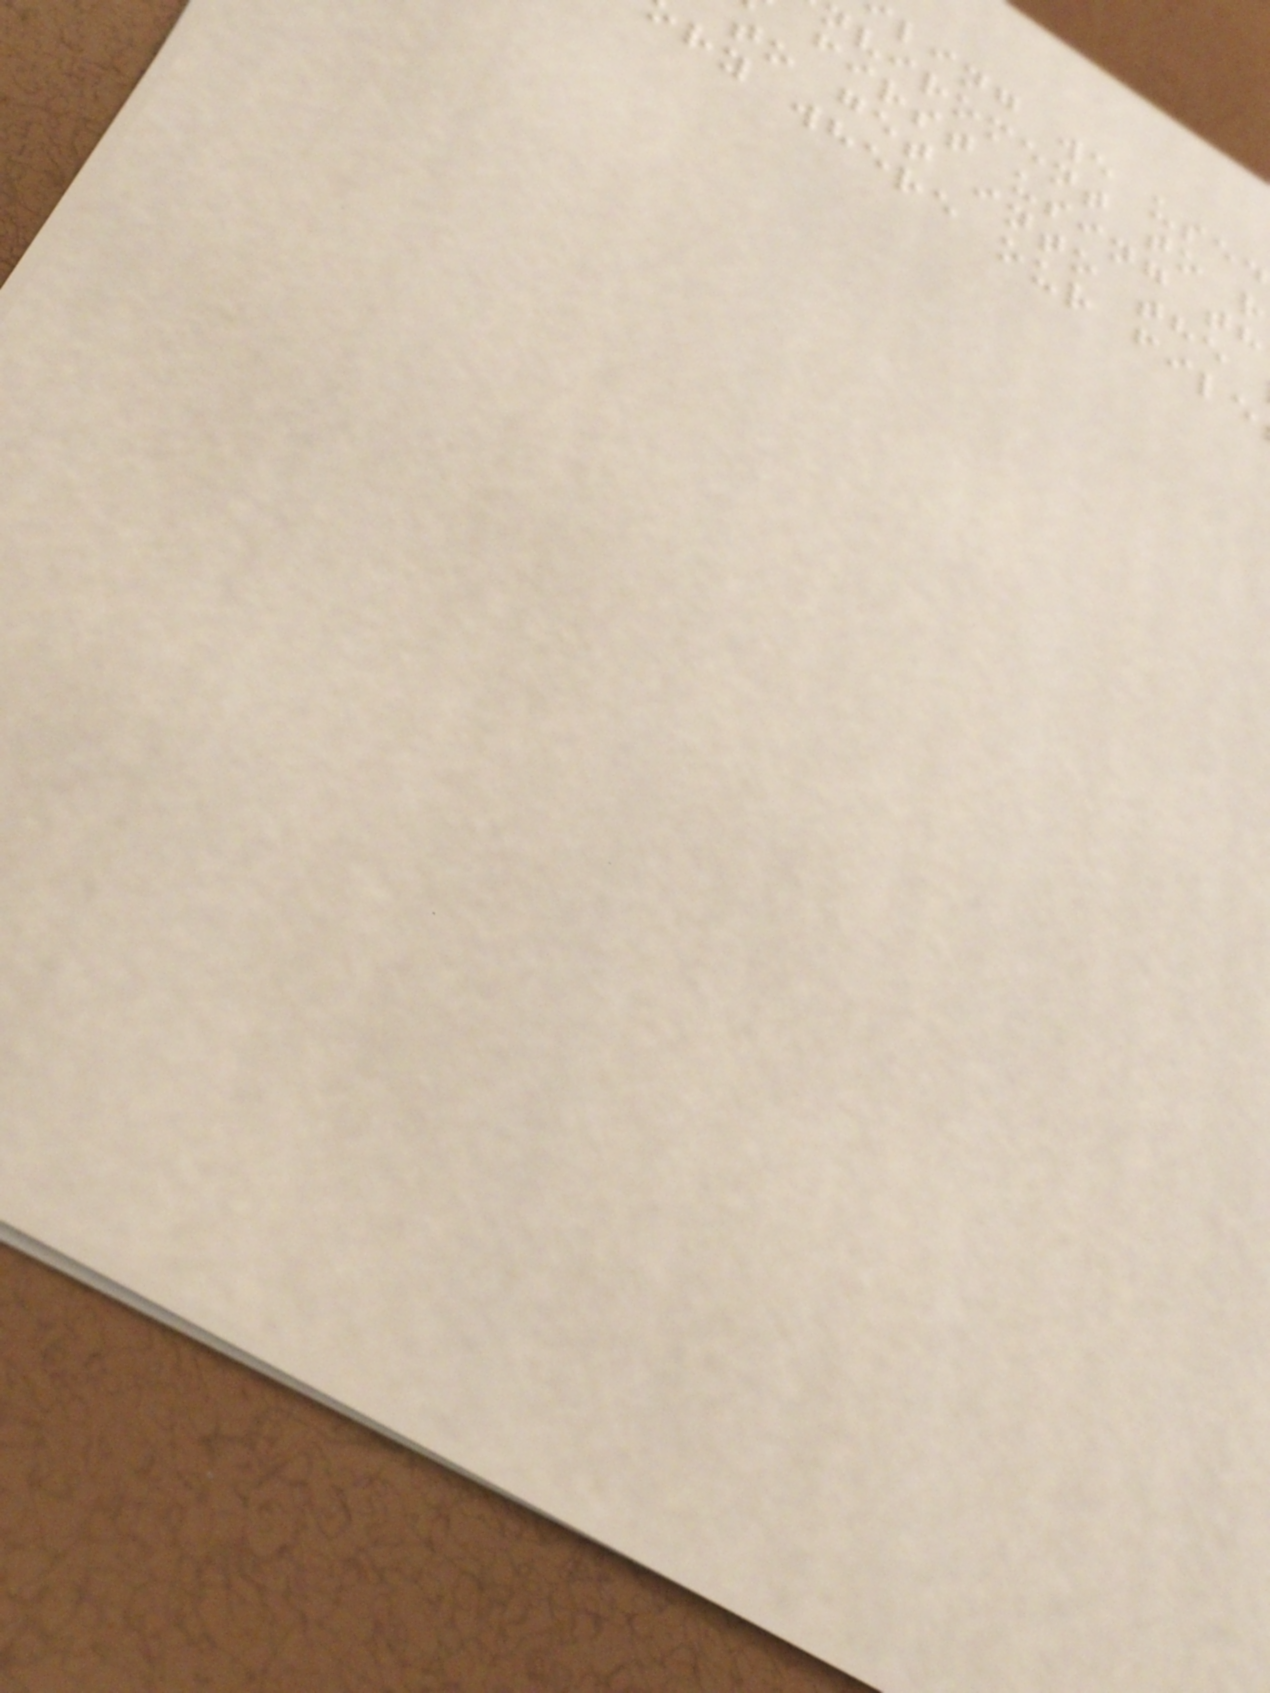ling we used
nviroment to r
first using th
to get into the
ry where our file
